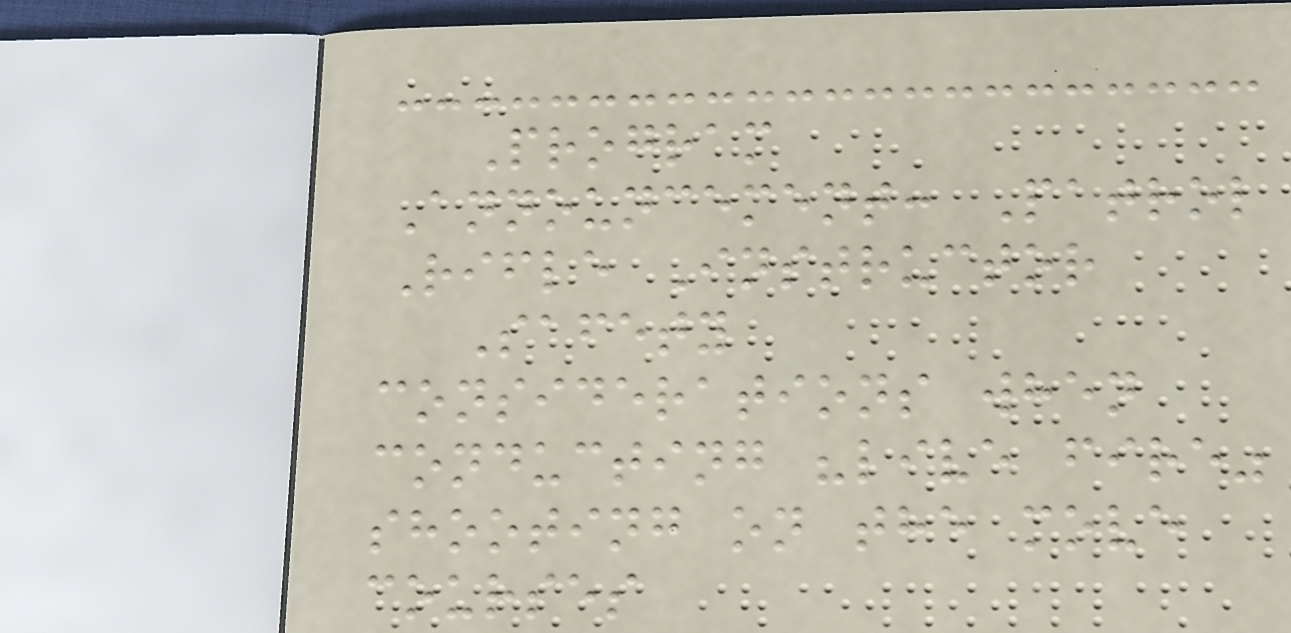Program
Announcement: Patrol
Rifle Instructor
Safety
considerations when
conducting "live fire"
shooting on the move
courses
